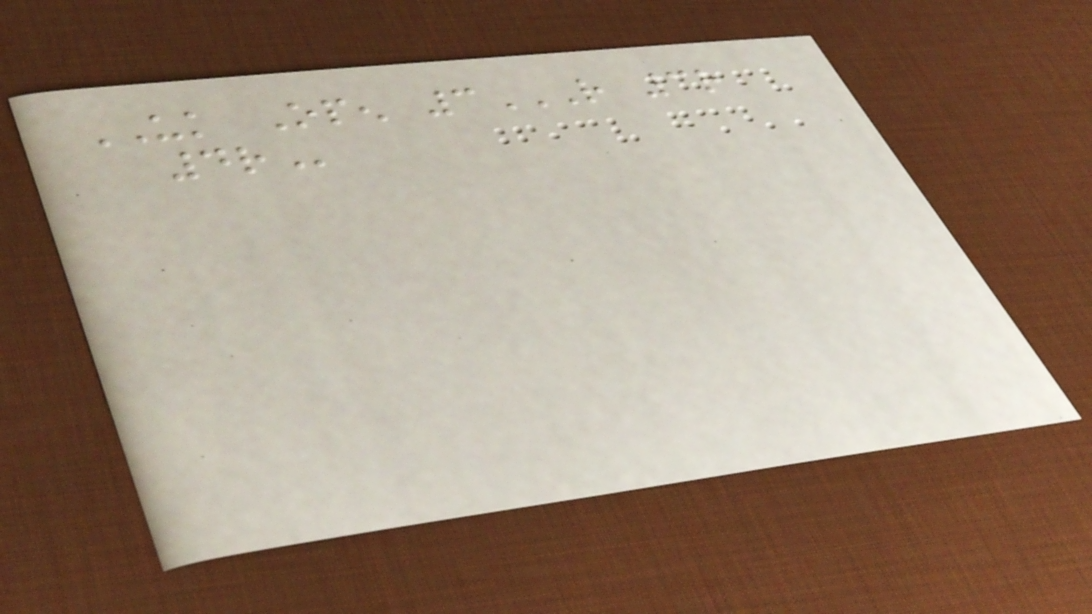UK Open 3R 3R
4R
